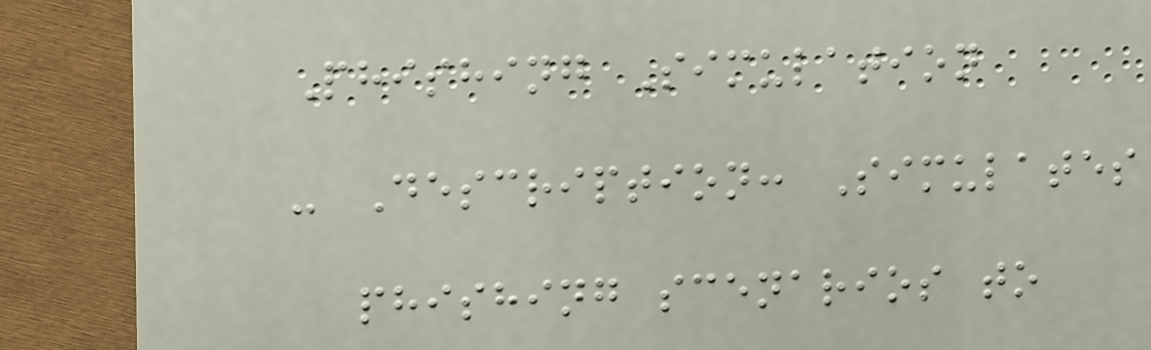Phishing Simulation
- Description: Simulates
phishing scenarios to
